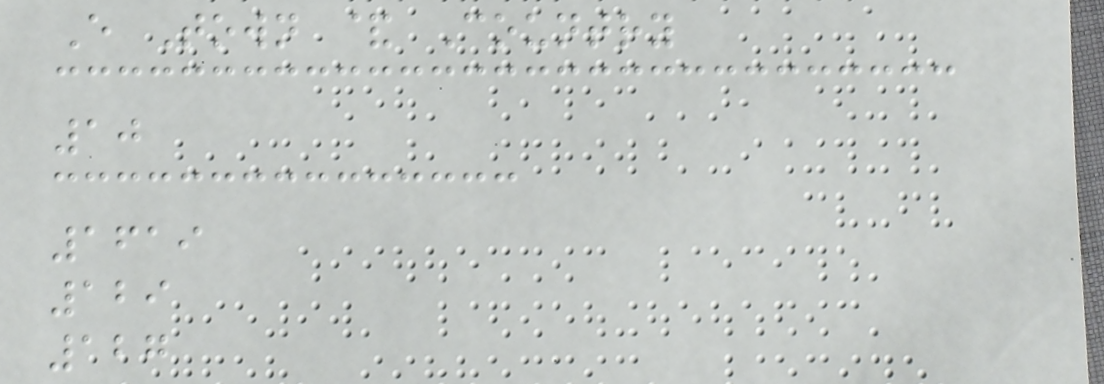E Town & Country
10
1619
129
127
